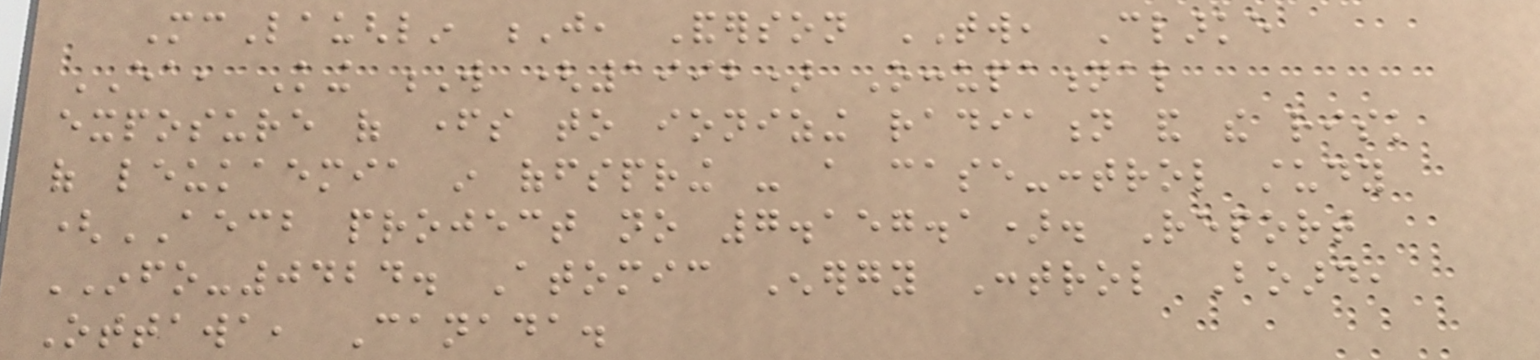McLaughlin J, Anderson TW, Clarke
EA, King W (1992) Occupational
exposure of fathers to ionizing radiation and the risk
of leukaemia in offspring - a case-control study
(AECB project no 7.157.1). Report
INFO-0424. Atomic Energy Control Board,
Ottawa, Canada.
